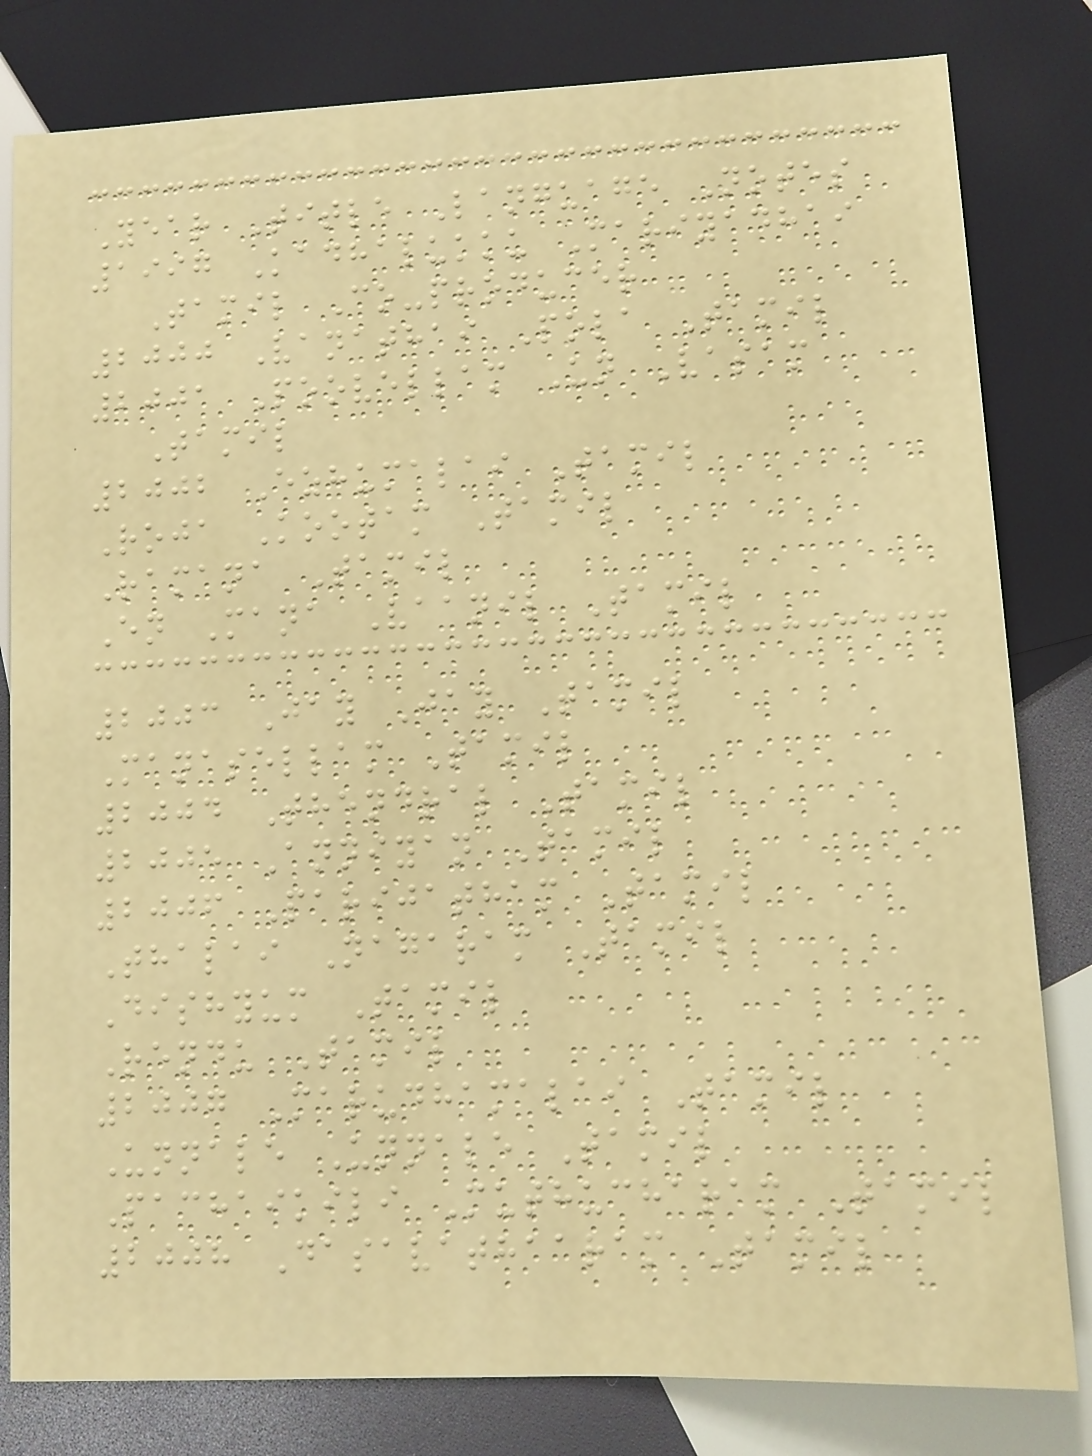Year Title Language Notes
1997 Kadhalukku Mariyadhai
Tamil Co-producer
2000 Vanathai Pola Tamil
2001 Poovellam Un Vasam
Tamil
2002 Ezhumalai Tamil
Roja Kootam Tamil
Ramana Tamil
En Mana Vaanil Tamil
2003 Jay Jay Tamil
Manasellam Tamil
2004 Thendral Tamil
2005 Anniyan Tamil
2006 Parijatham Tamil
Thalai Nagaram Tamil
Dishyum Tamil
Rendu Tamil
2007 Marudhamalai Tamil
Unnale Unnale Tamil
Pachaikili Muthucharam Tamil
2008 Dasavathaaram Tamil
